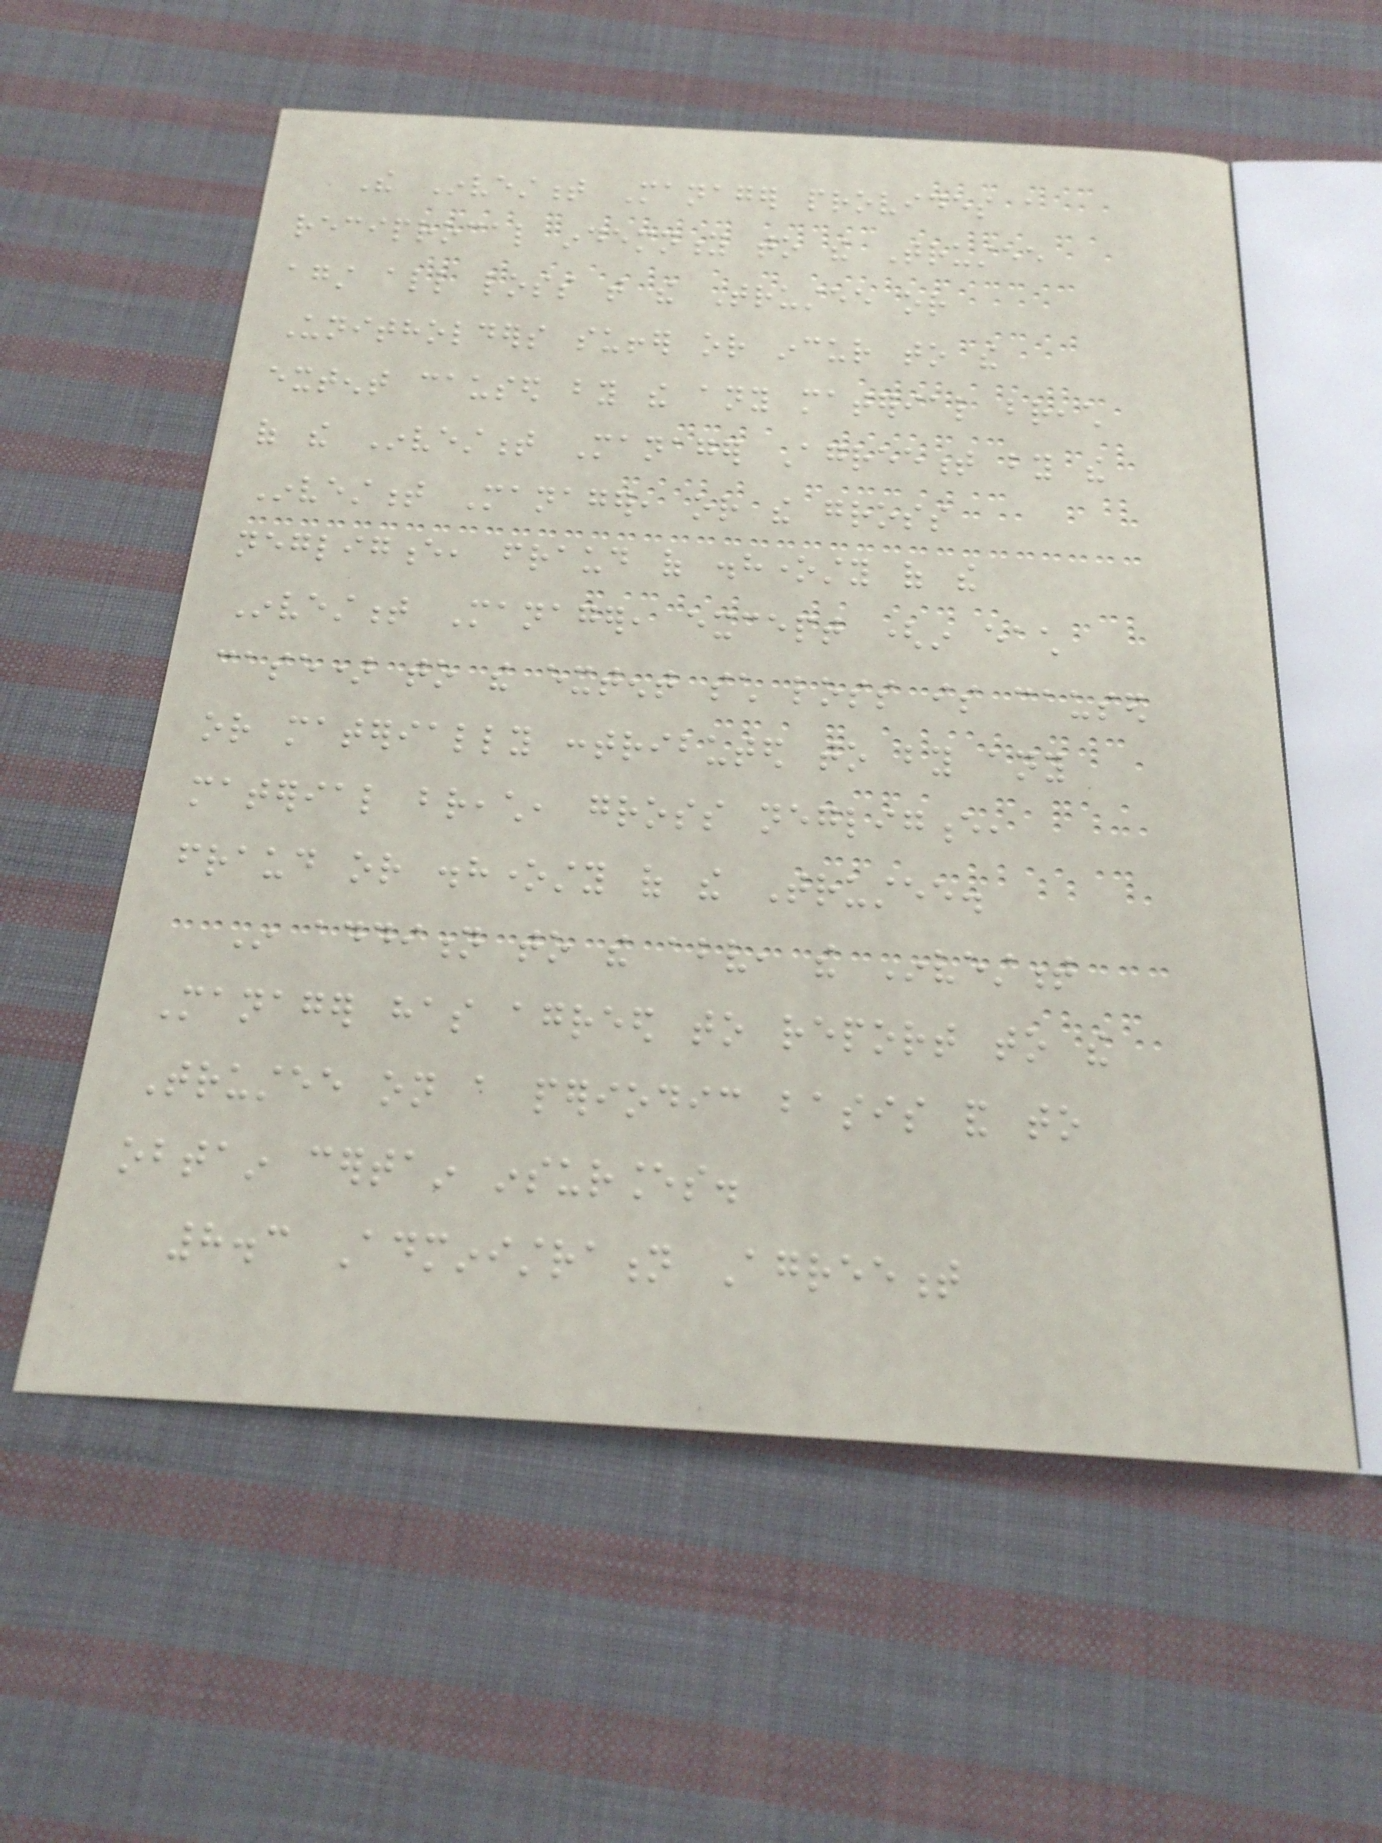The Investment Manager provides a
reciprocal indemnity to the Trustee
against all loss that the Trustee or
Unitholders suffer or incur to the
extent caused by the any material breach
of the Investment Manager Agreement by the
Investment Manager, or the gross
negligence, fraud of dishonesty of the
Investment Manager, except (in each
case) to the extent such loss is caused
or materially contributed to by any
material breach, gross negligence,
fraud or dishonesty of the Trustee.
In addition to the above, the Investment
Manager has agreed to report to the
Trustee on a periodic basis and to
obtain certain insurances.
8.3 Administration Agreement
